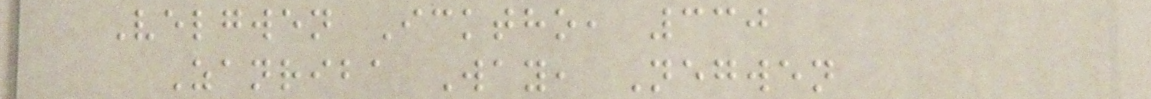Velgwen Icktho, 330
Zanriba Way, Negwen
